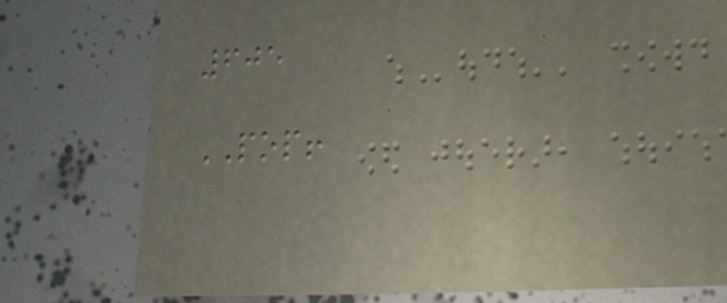605
POP!
